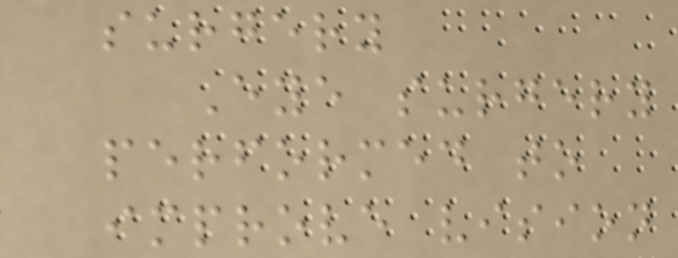surgery
Eye surgery
performed to
improve vision
